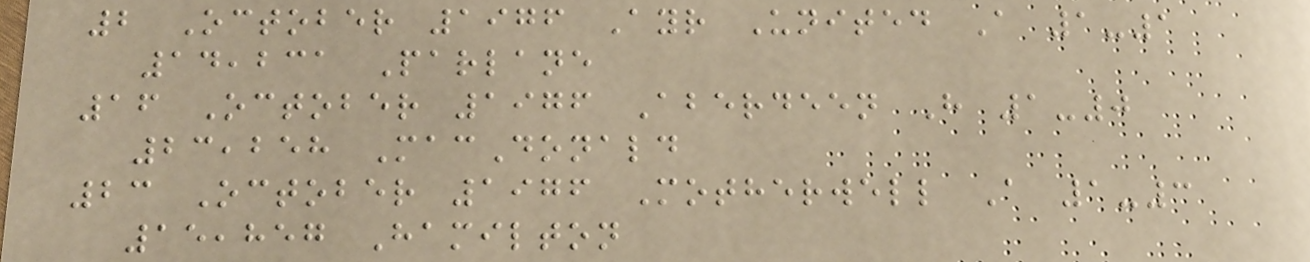2 October 1976 Ayr United A 1-1
14,231 Parlane
16 October 1976 Aberdeen H 1-0
23,258 MacDonald
23 October 1976 Motherwell A 1-3
15,857 Hamilton
